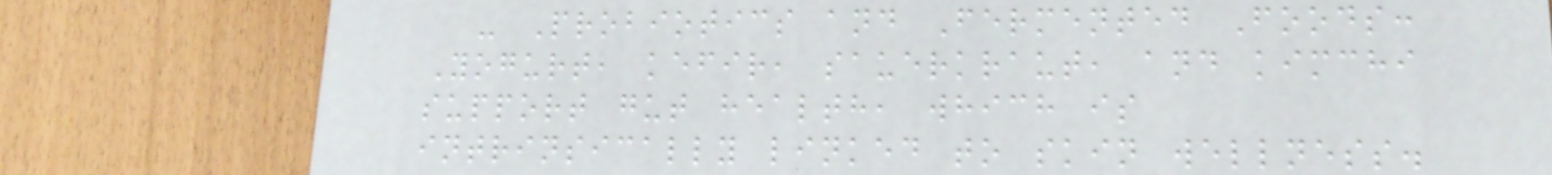- Probiotics and Fermented Foods:
Yogurt, kefir, sauerkraut, and kimchi
support gut health, which is
intrinsically linked to skin wellness.
